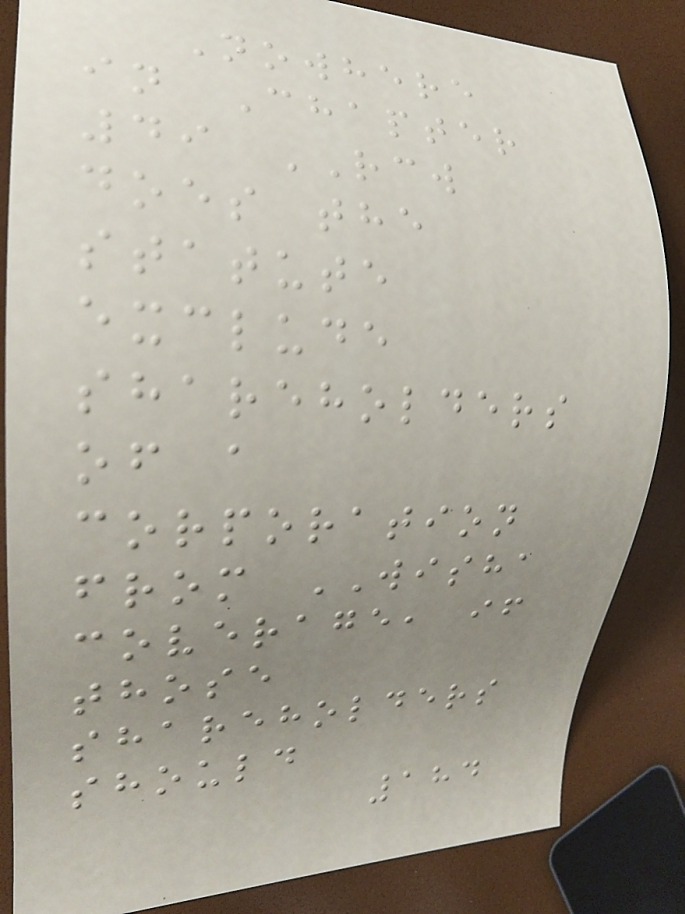Nowhere
in Chapter
49 RCW
does the
statute
exclude
shareholders
of a
corporation
from WISHA
coverage, if
those
shareholders
should
184
